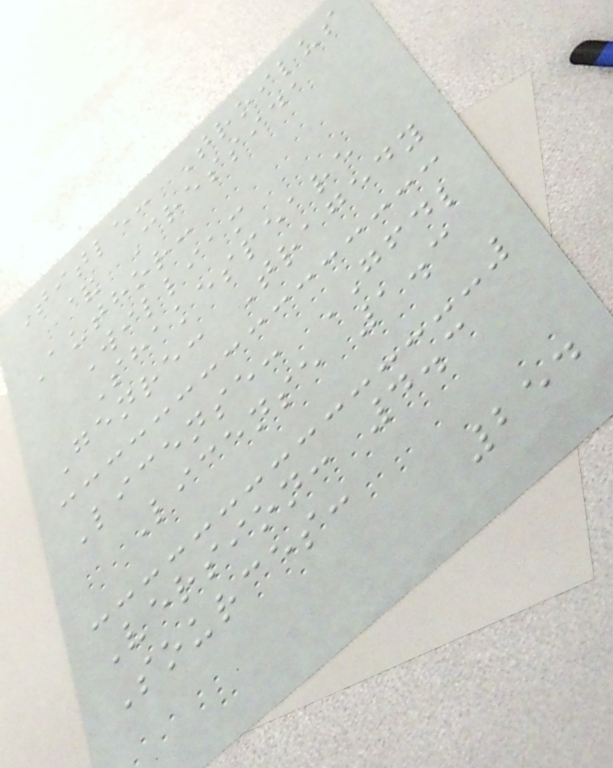Title: Troilus
& Cressida
Author:
William
Shakespeare
Genre: Tragedy
License: GFDL
License 1.3
Version: 4.3
Sources:
254
